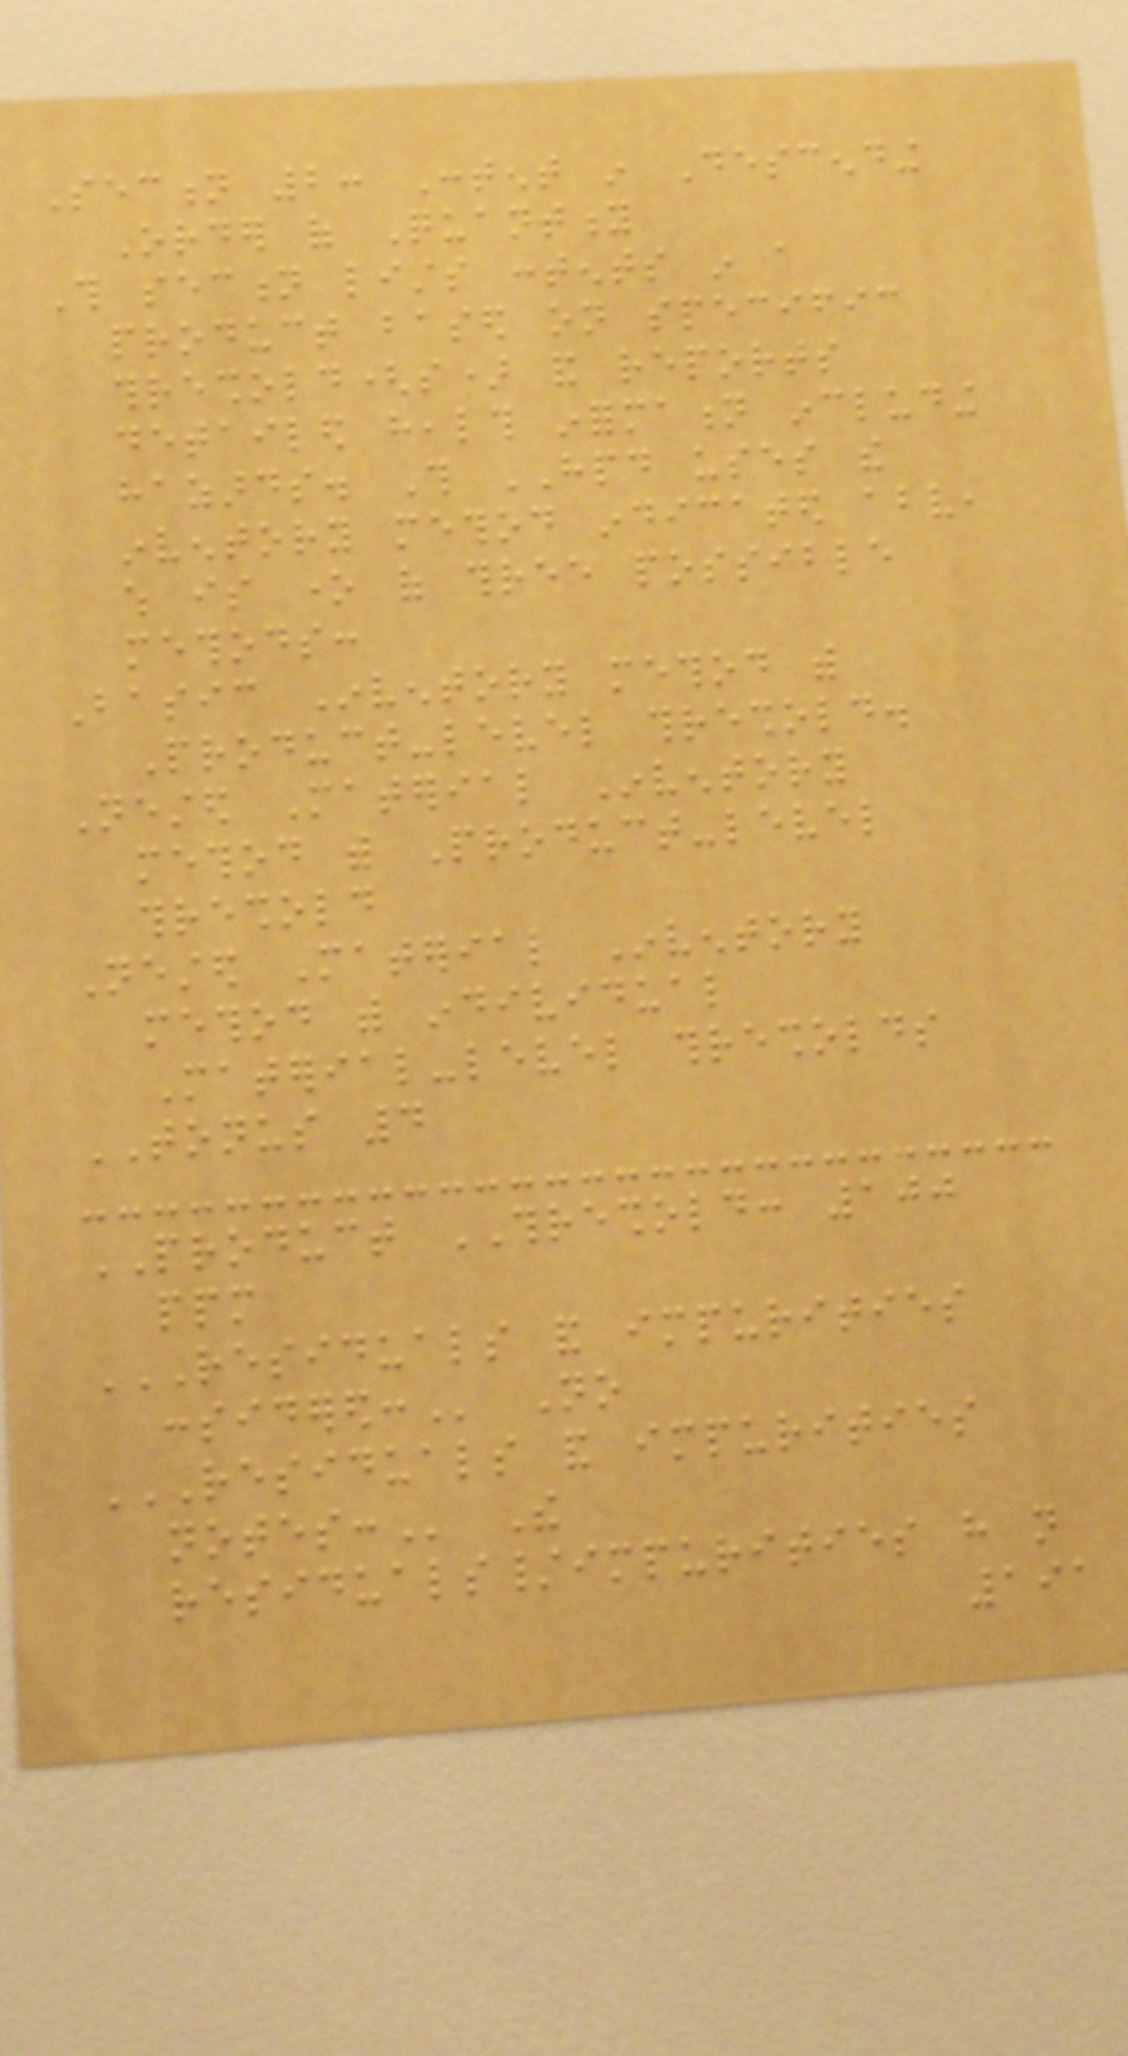Section 2: Content in Descending
Order of Quantity
This section lists contents in a
product based on specific
threshold(s) and reports
detailed health information including
hazards. This HPD uses the
inventory method indicated above,
which is one of three possible
methods:
Basic Inventory method with
Product-level threshold.
Nested Material Inventory
method with Product-level
threshold
Nested Material Inventory
method with individual
Material-level thresholds
TONUS 4
PRODUCT THRESHOLD: 100
ppm
RESIDUALS AND IMPURITIES
CONSIDERED: No
RESIDUALS AND IMPURITIES
NOTES: The
residuals/impurities have not
191
